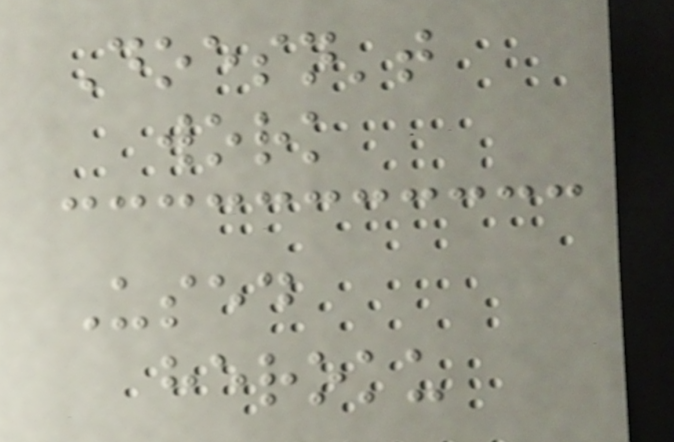Doesn't
work
Used
heroku
